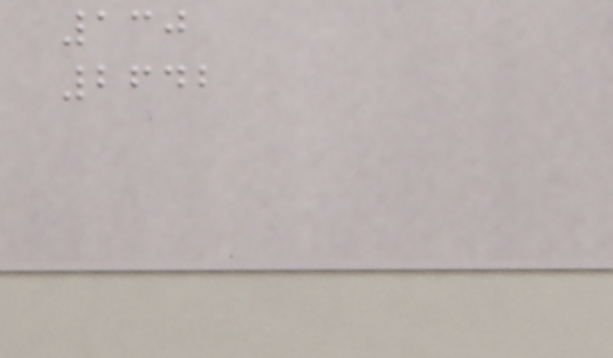130
2642
